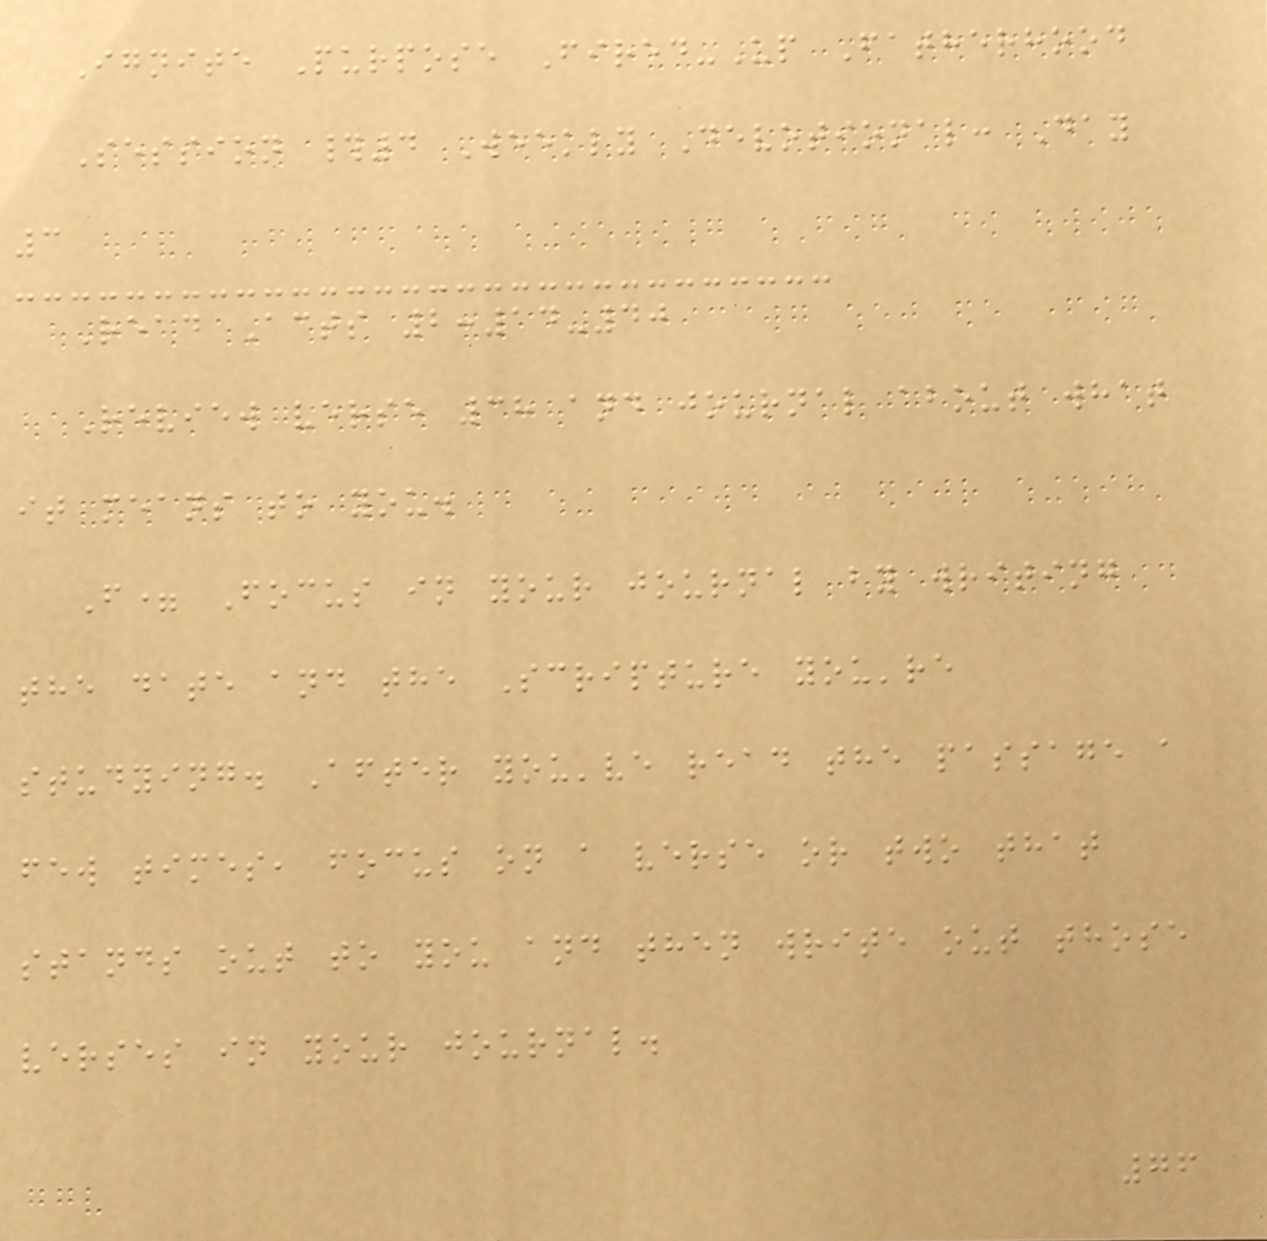Ignite Purpose Fired-Up Fatherhood
Session #4 Weekly Devotional: Day
3
Read Acts 2:14-40
Review verse 38 and journal about what
it means to you.
F= Focus in your journal by writing
the date and the Scripture you're
studying. After you've read the passage a
few times, focus on a verse or two that
stands out to you and then write out those
verses in your journal.
76
